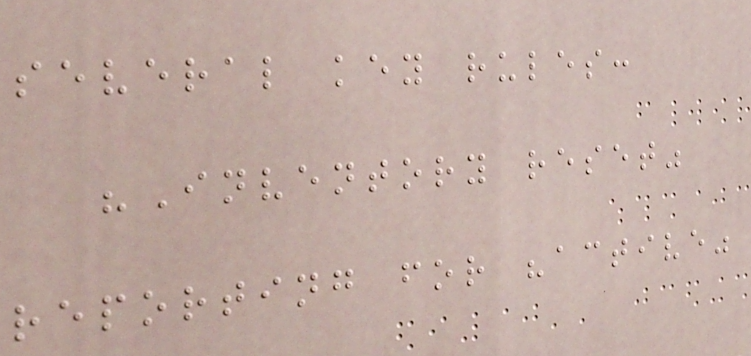several key rules:
"Inventory reset"
reporting for "active"
